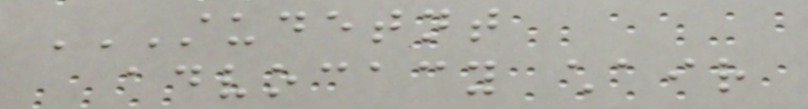STUDETNT
ADVOCACY CHAIR
